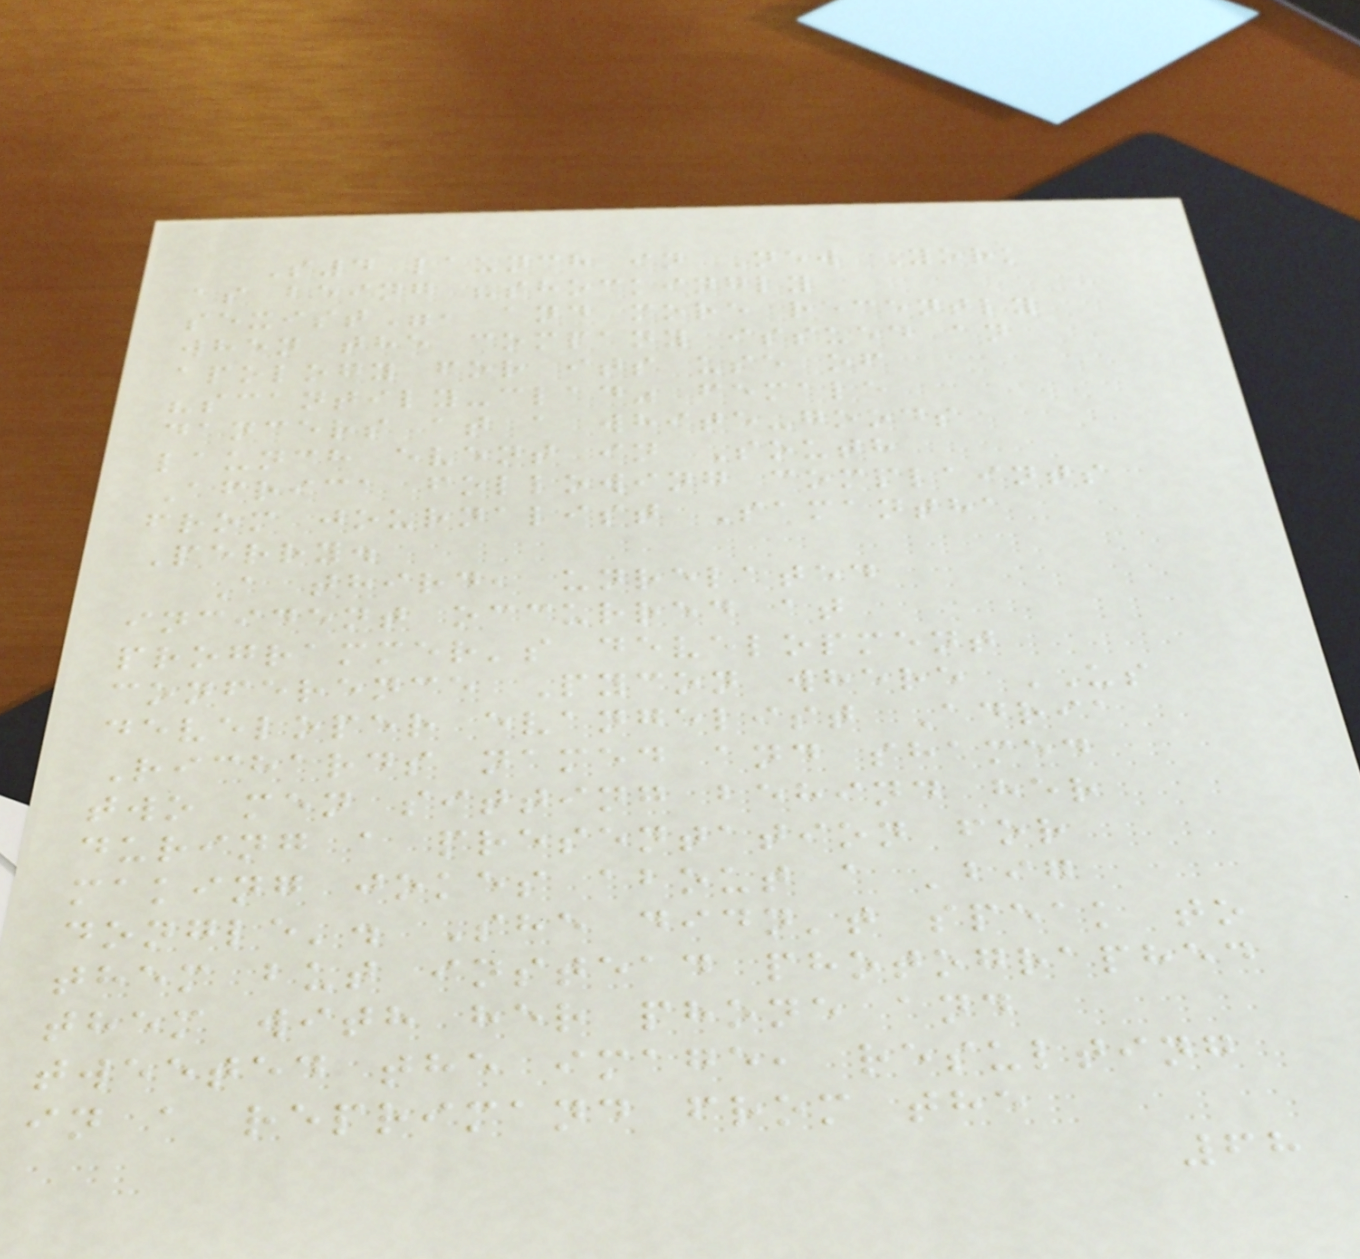S4 launch in New York
as being "shockingly
sexist", and more recently
when the company issued an
apology for its use of
"scantily-clad" female
dancers at a white-goods
launch event in South
Africa following complaints
from journalist Samantha
Perry.
A third, unrelated
incident occurred at
programmer's development
conference Pycon where US
developer evangelist Adria
Richards named and shamed
two men sitting behind her
during a presentation for
making jokes about a 'big
dongle'. She didn't speak to
them but instead photographed
them with her phone and
tweeted the image, resulting
in a reprimand from the
68
